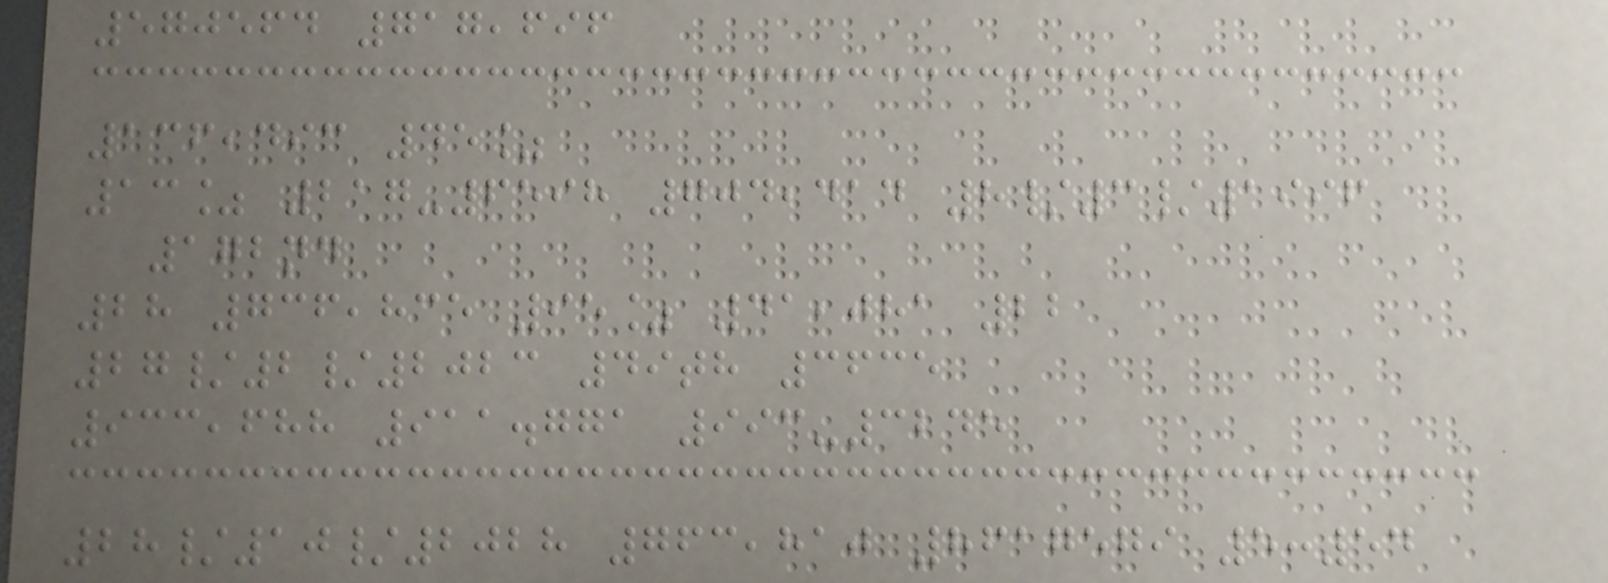570564 717,696
136,493 45%
13% 217-6598 704,414 8/3/1996
172nd
28 736,835 95% 41,081 22
27/2/2023 49th 3635
933,688 911.771 993-3245
28/10/2028 763,810 8617579 5:54
